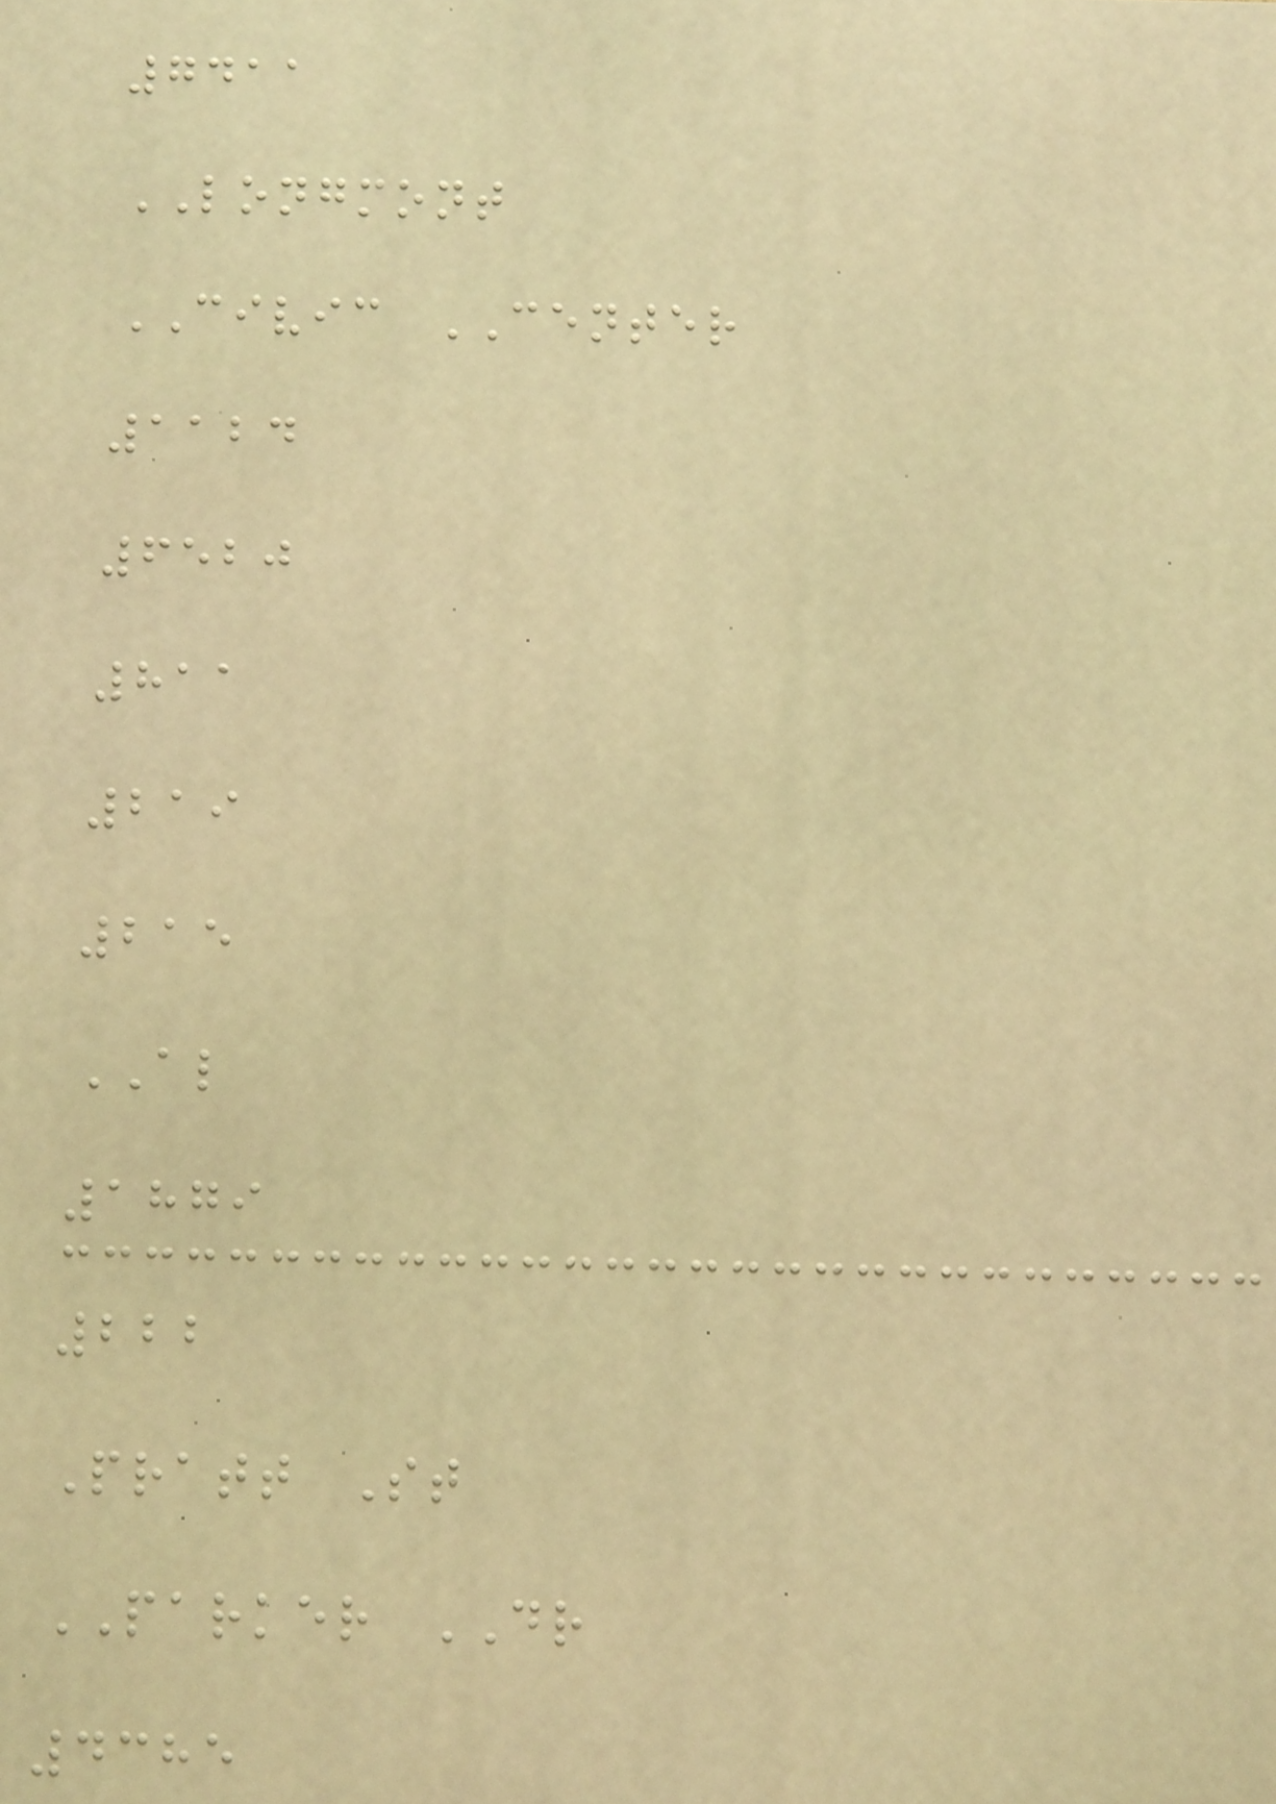7411
LONGMONT
CIVIC CENTER
1124
6520
811
219
215
AL
1879
222
Pratt St
PARKER DR
4385
